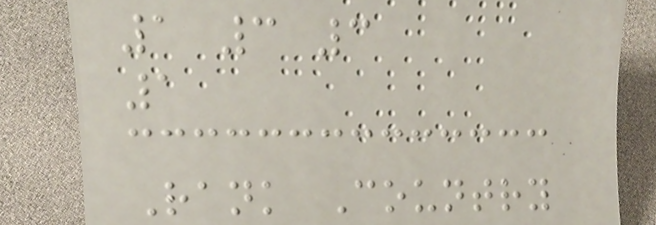1 3 3
1
Rank Country
